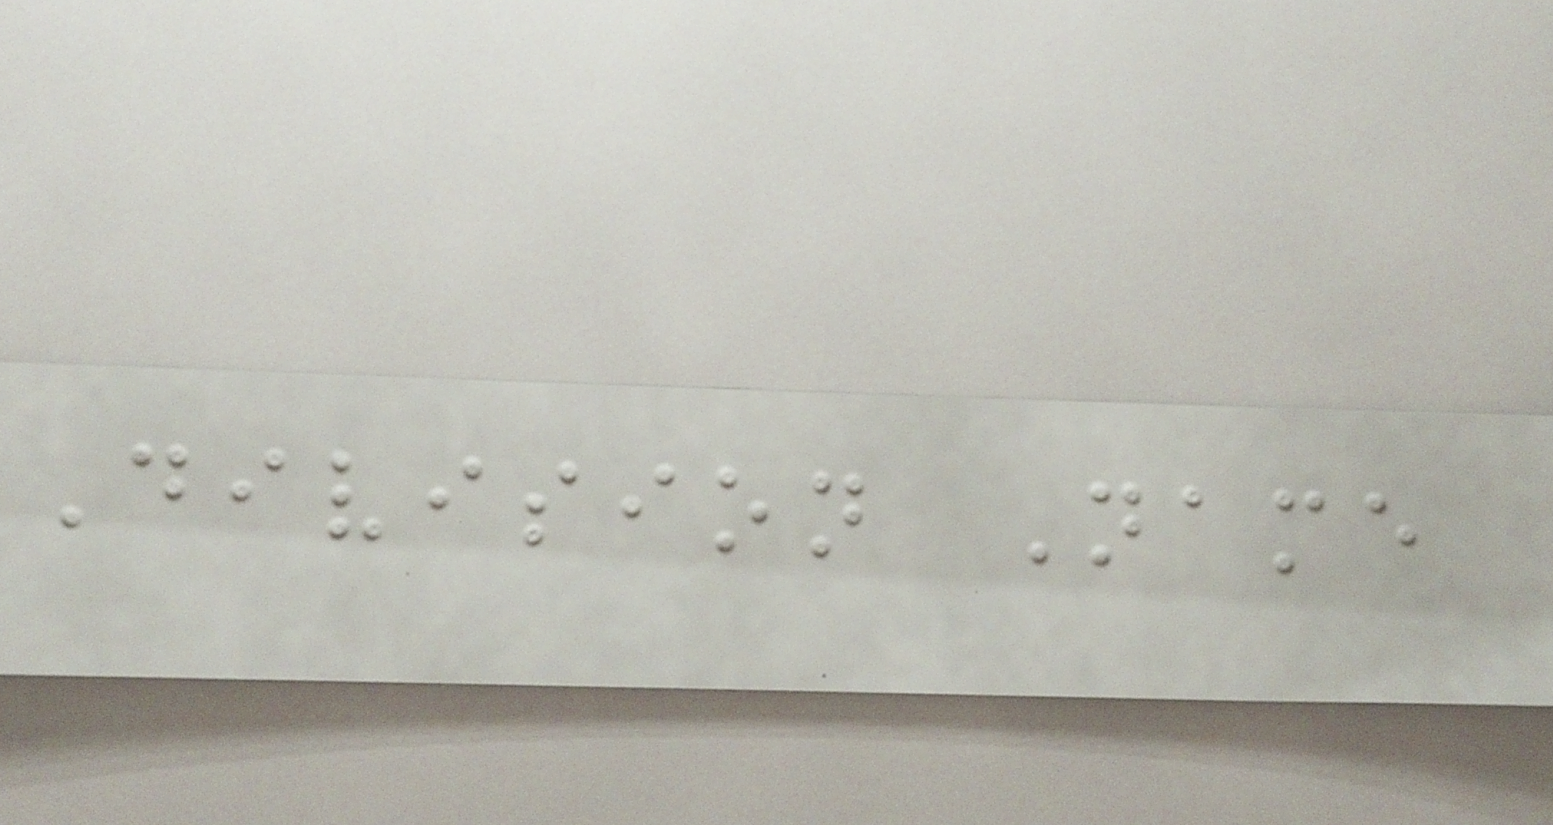Division Name
